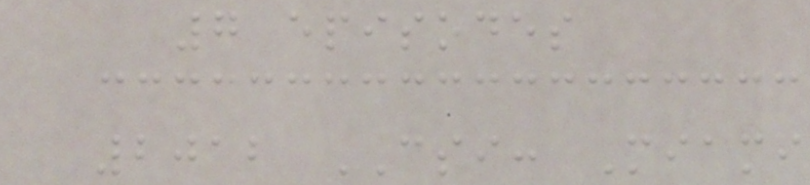7 episodes
2012 CSI: Miami
